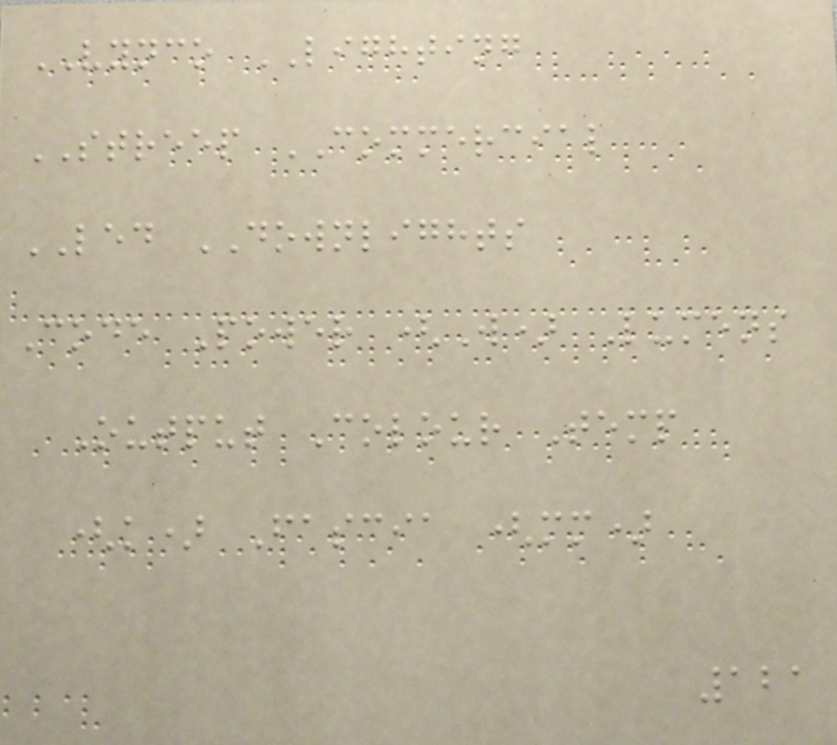VYNCO LIGHTING
STREEP COMMERCIAL
LED DOWNLIGHTS
Code Power (W) Lumens
Output Colour Temp
(k) Fascia (mm)
121
